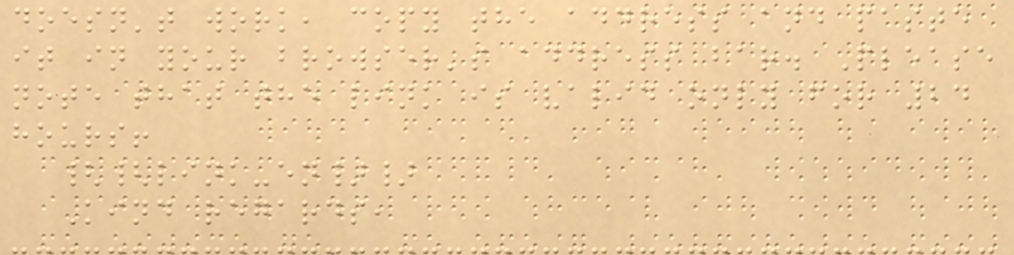doesn't work, copy the address and paste
it in your browser's address bar. Please
note that the link is valid only for 24
hours!
{{link-en}}
Kind regards,
